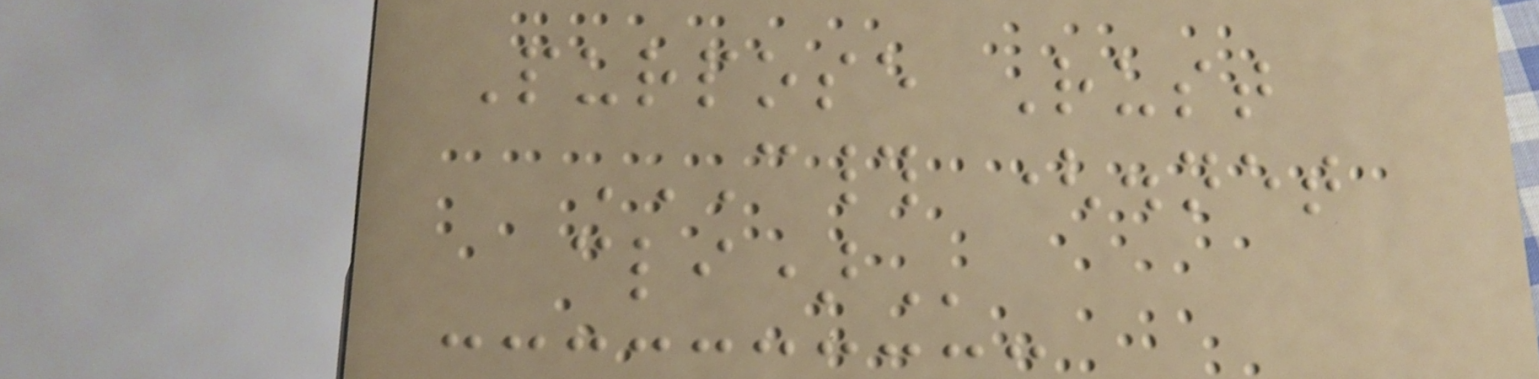Purpose Rust
C# (.NET
CLI)
